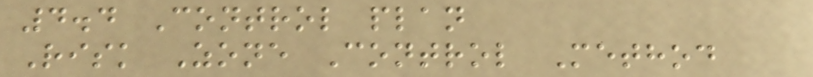4.4 Control plan
Risk Zone Control Method
